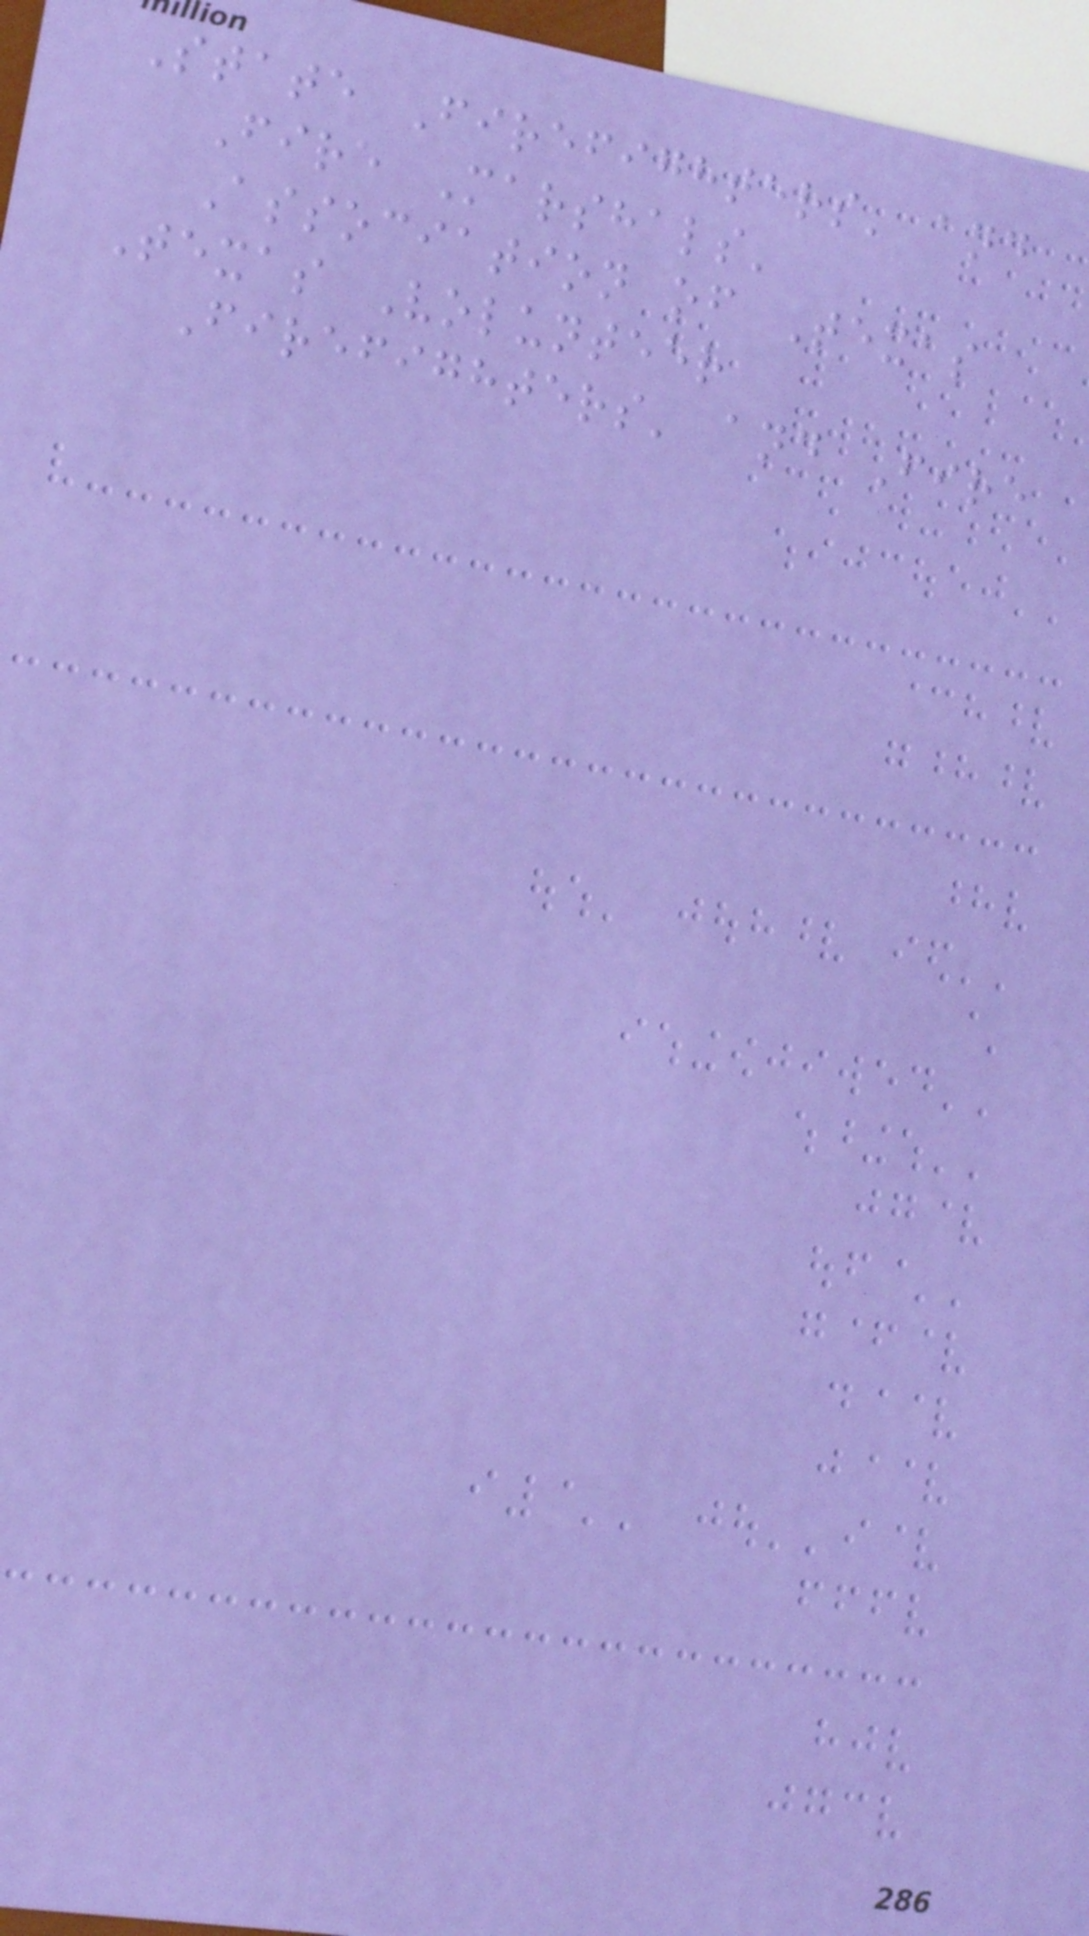State Firefighters' and
Fire Marshals'
Association of Texas
Texas Volunteer
Firefighters' and Fire
